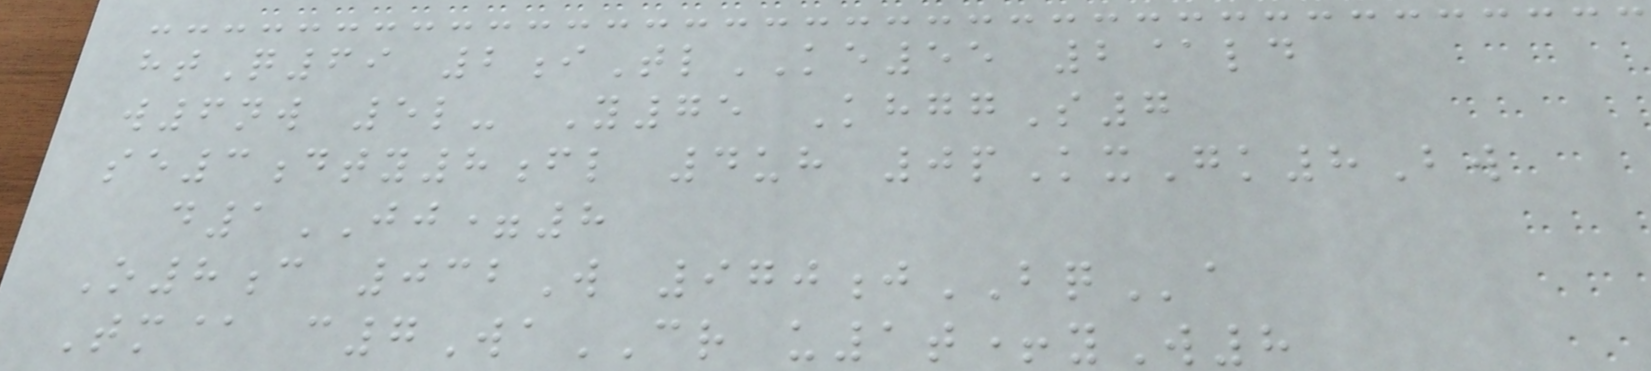htQ69 2iTlKE55 2@ld
w6nw 5l- Y75 KhggS7
se3dty8fl 4uh 0pKxGk8Bw
d1JJ=8
O8c 032W 970jBQa
Tm@ c7WaCR u1t+yW8
